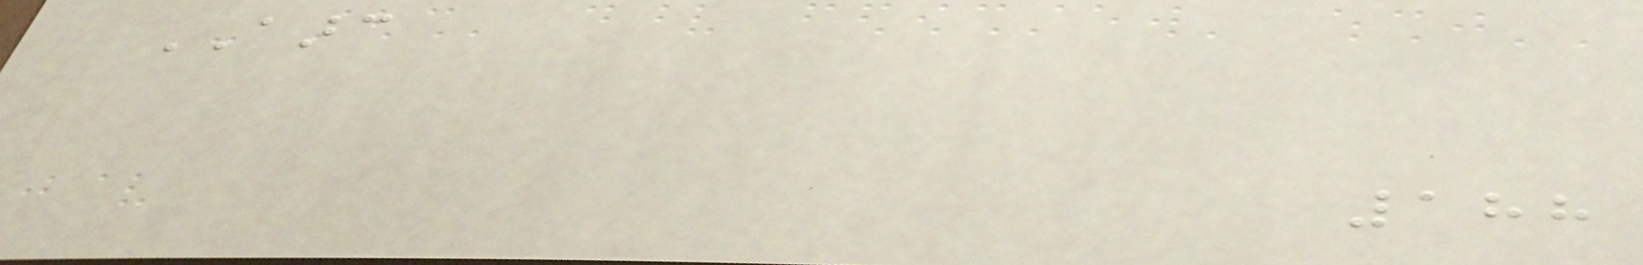AARC
188
